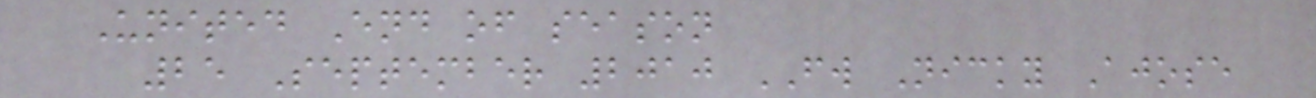United End of season
25 September 2010 FW Nicky Ajose
